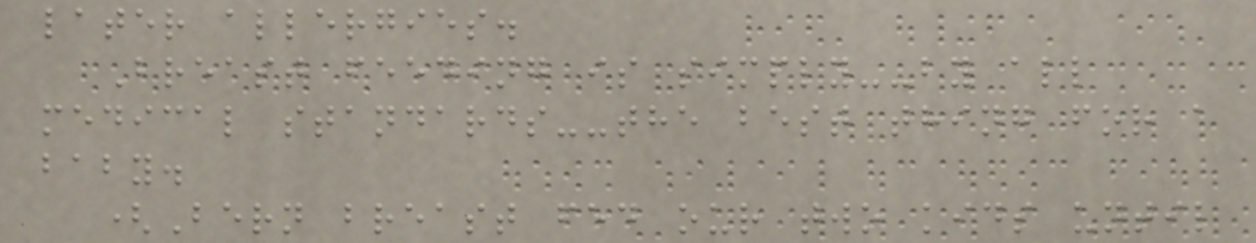later allergies.
Breast feeding is simply--by all
medical standards--the best thing for a
baby.
(Bern breast fed our two kids until
